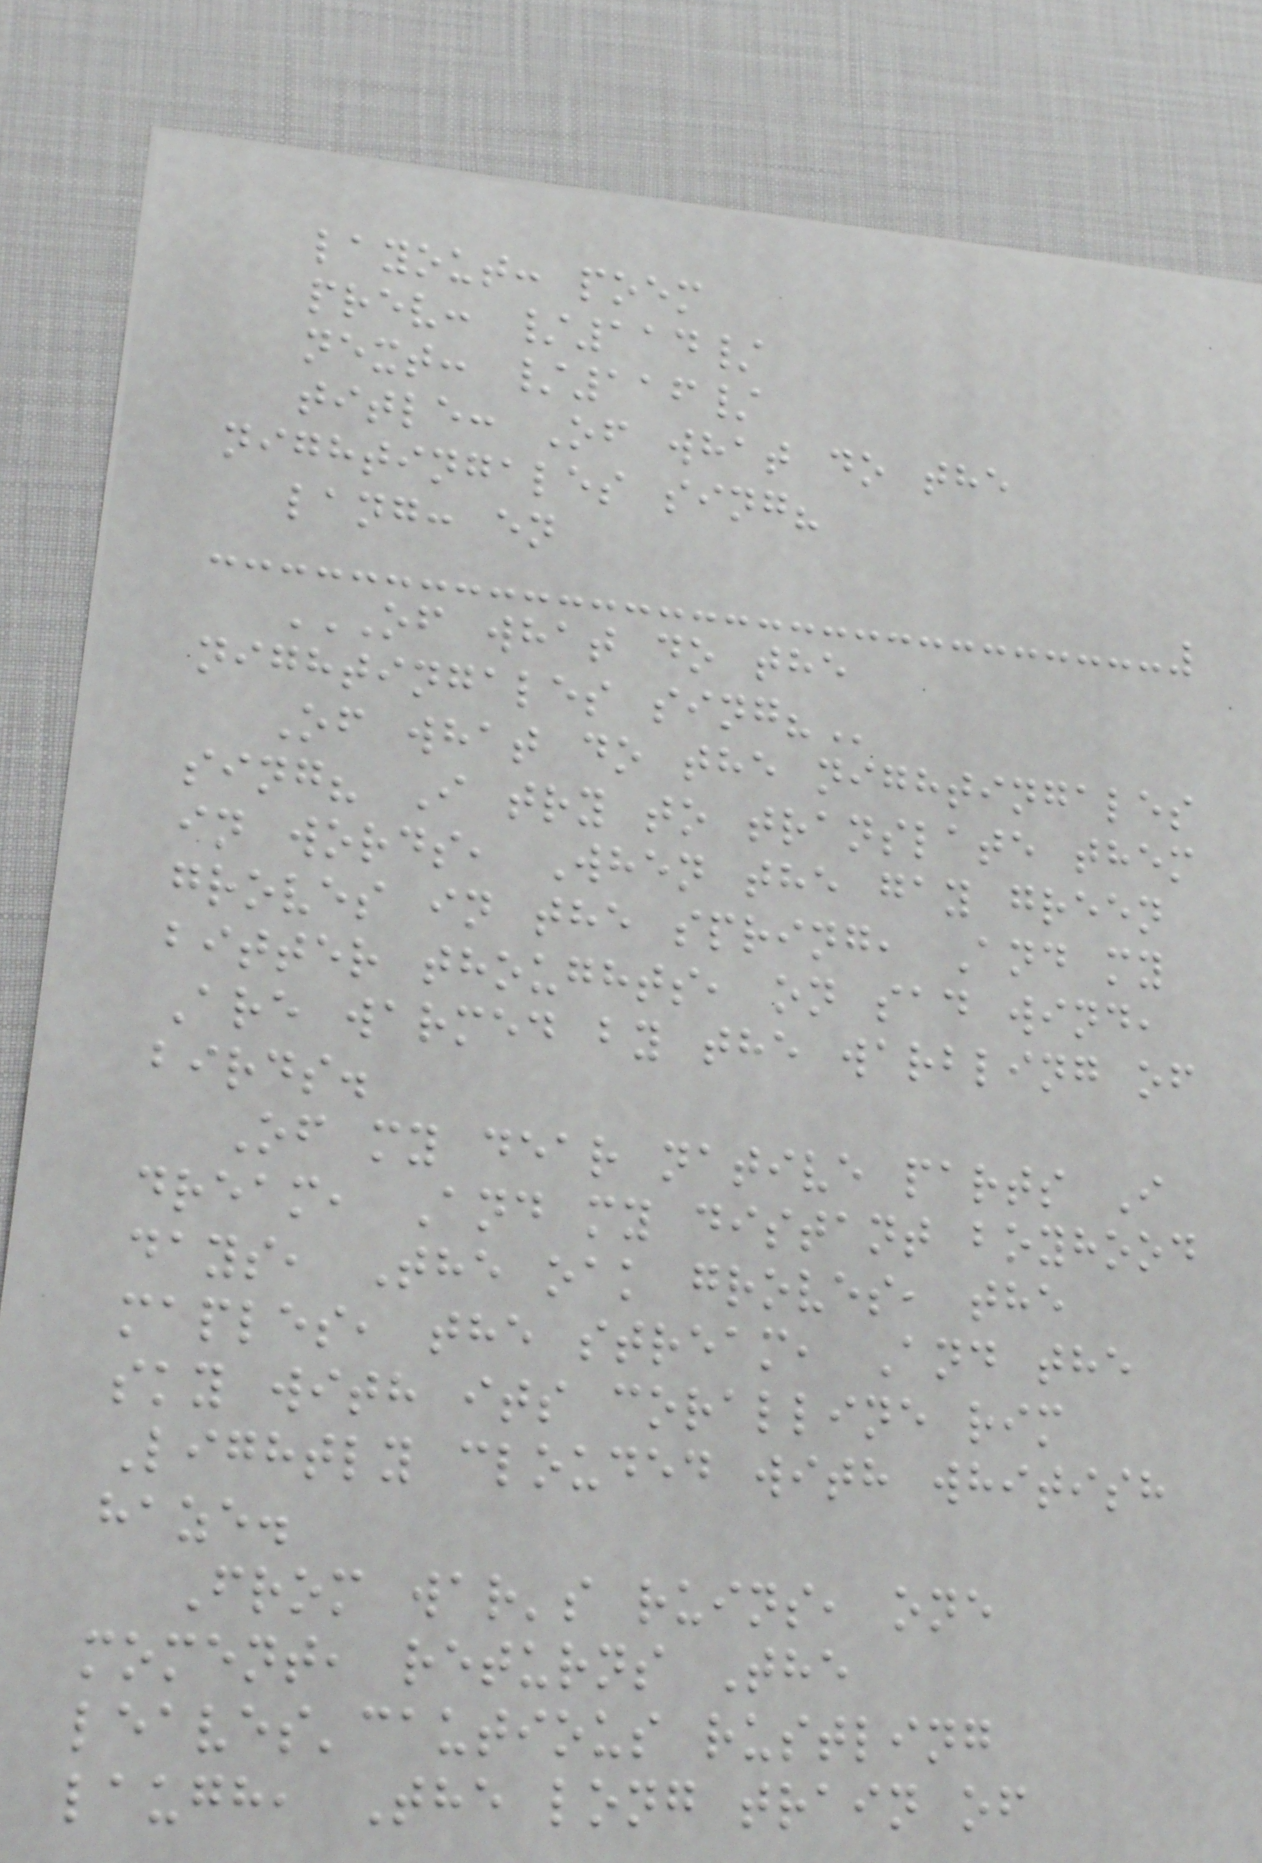layout: poem
prev: /114/
next: /116/
title: Of what do the
nightingales sing?
lang: en
OF WHAT DO THE
NIGHTINGALES SING?
Of what do the nightingales
sing? I try to translate them
in words, When the gay green
groves in the spring, And my
bitter thoughts, on sad wind,
Are warmed by the warbling of
birds.
Of my dear native parts I
dream, And my distant boyhood
days, The oak groves, the
maples, the stream, And the
sky with its coralline rim
Lightly clouded with whitish
haze.
From war's ruins, one
moment, returns The
leaves'cautious rustling
laugh, The long train of
